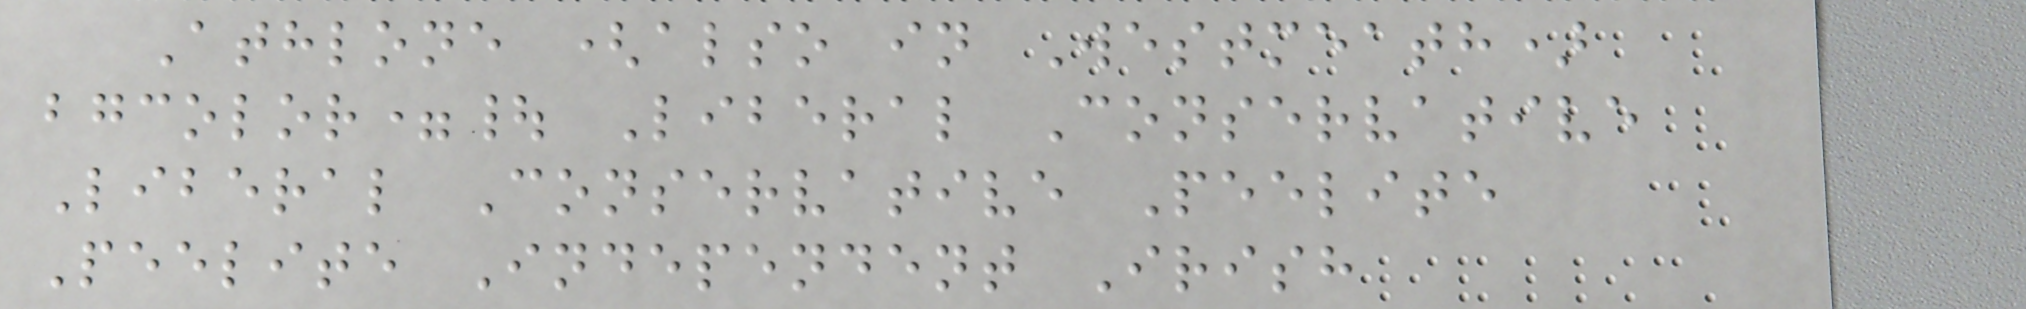Athlone (also in Westmeath)
bgcolor=| Liberal Conservative
Liberal Conservative Peelite
Peelite Independent Irish
